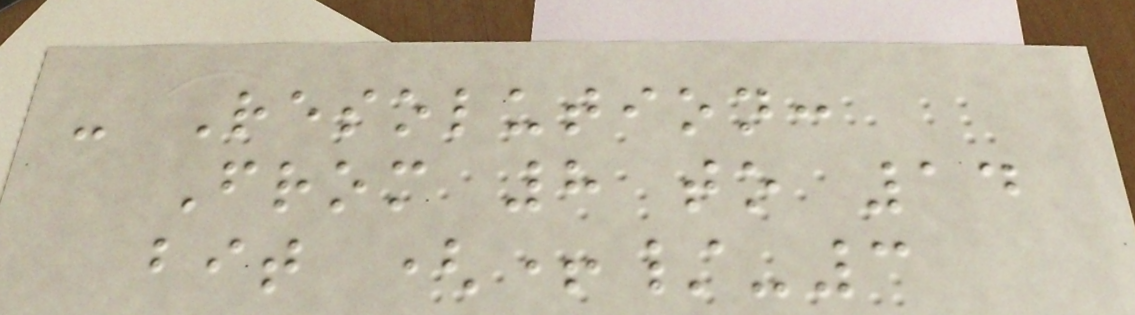- Resolution:
From 8 to 14
bit (+/-3
